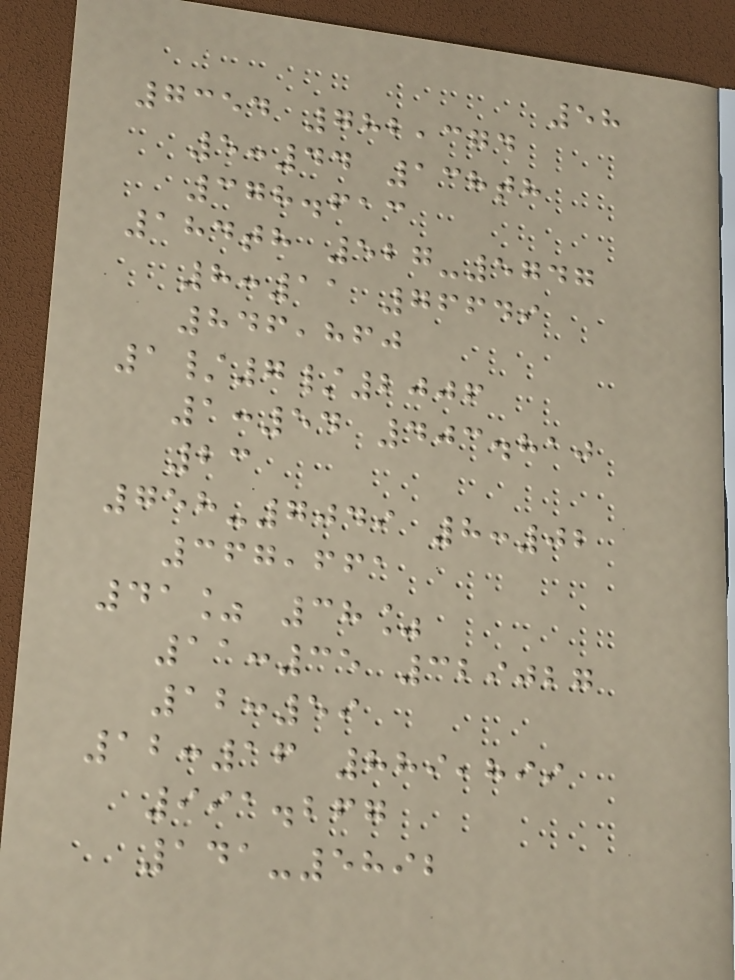58
7354 782,374
5:44 138th
378.613
184th 527-5747
8:11 76649
846,860
1/7/2006
1:54 403.810
23
758-7049 8:02
367,661
41% 38%
11:35 329027
12:59
12:16 889,899
991.267
141-5892
